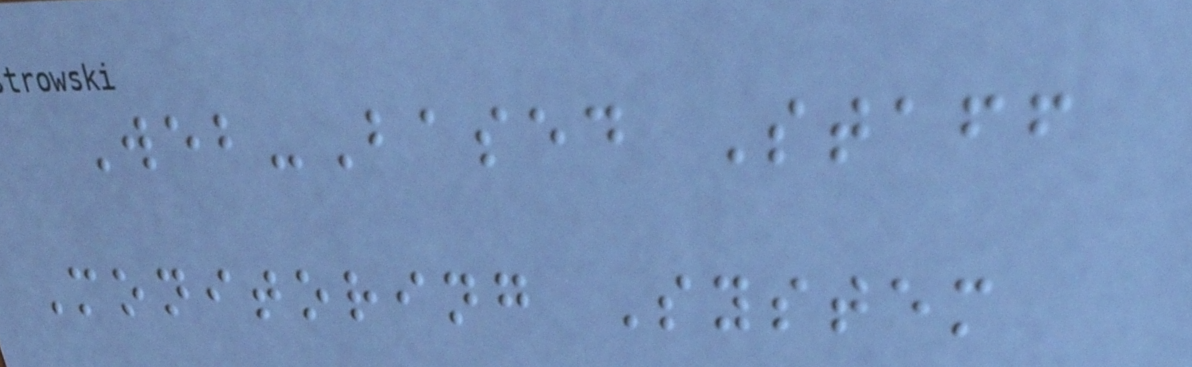Web-Based Staff
Monitoring System
